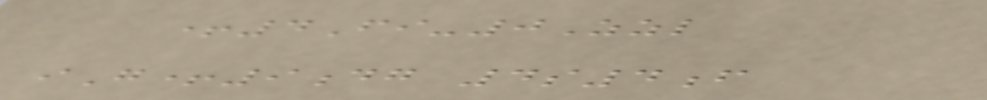+4Fi-0Zzl
iG+9dg 4s4f
